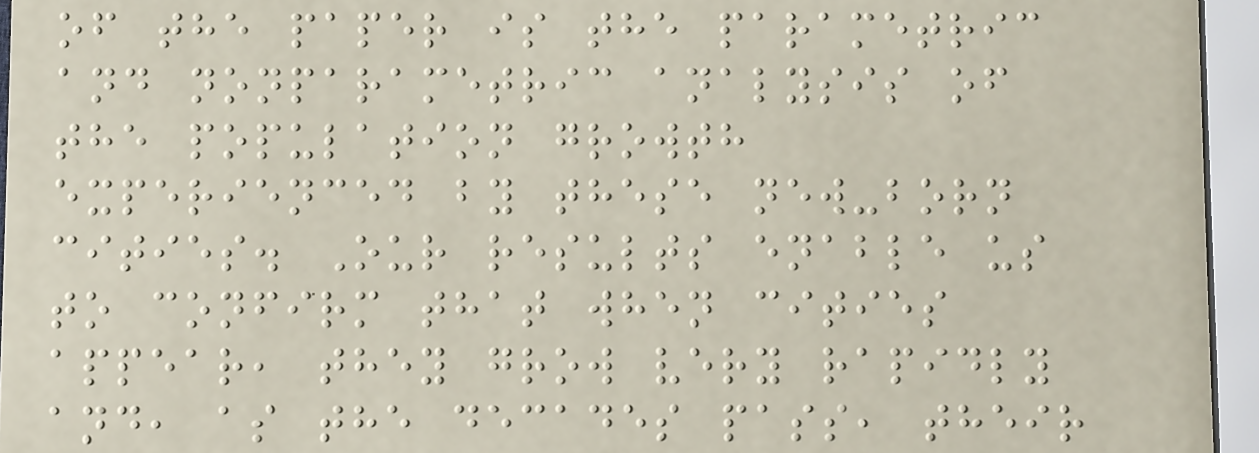of the paper is the parametric
and nonparametric analysis of
the population growth
experienced by these new-born
cities. Our results enable us
to confirm that when cities
appear, they grow very rapidly
and, as the decades pass, their
